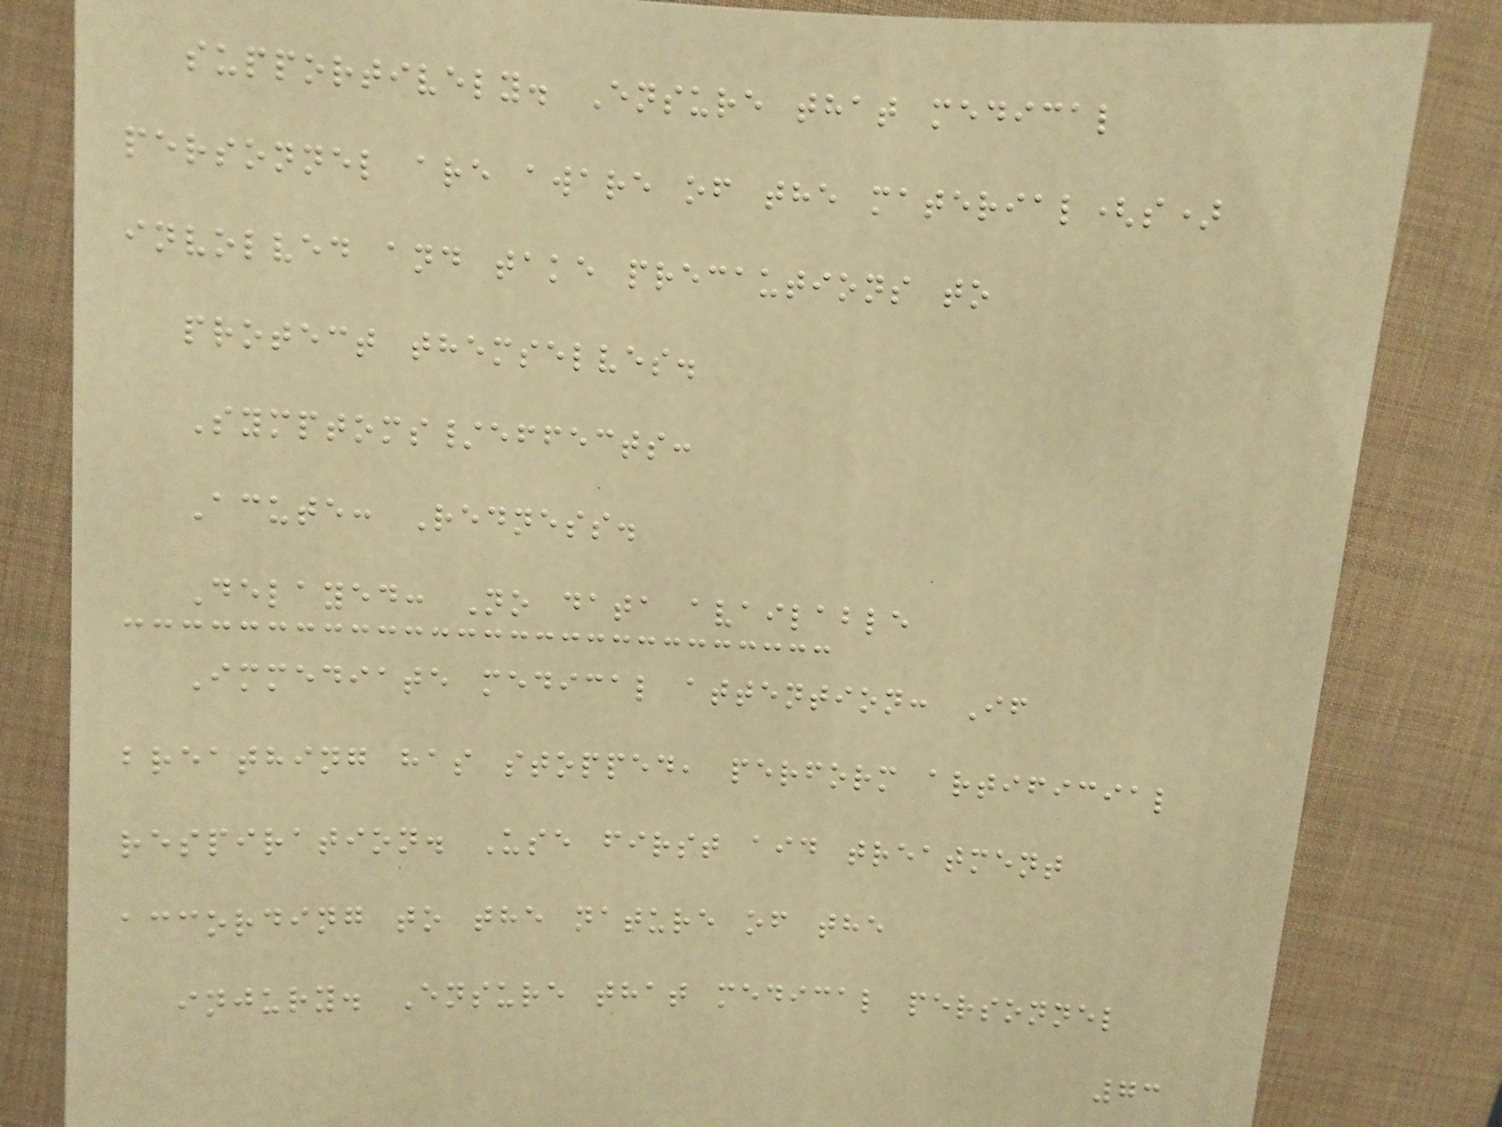supportively. Ensure that medical
personnel are aware of the material(s)
involved and take precautions to
protect themselves.
Symptoms/effects:
Acute: Redness.
Delayed: No data available
Immediate medical attention: If
breathing has stopped, perform artificial
respiration. Use first aid treatment
according to the nature of the
injury. Ensure that medical personnel
73
